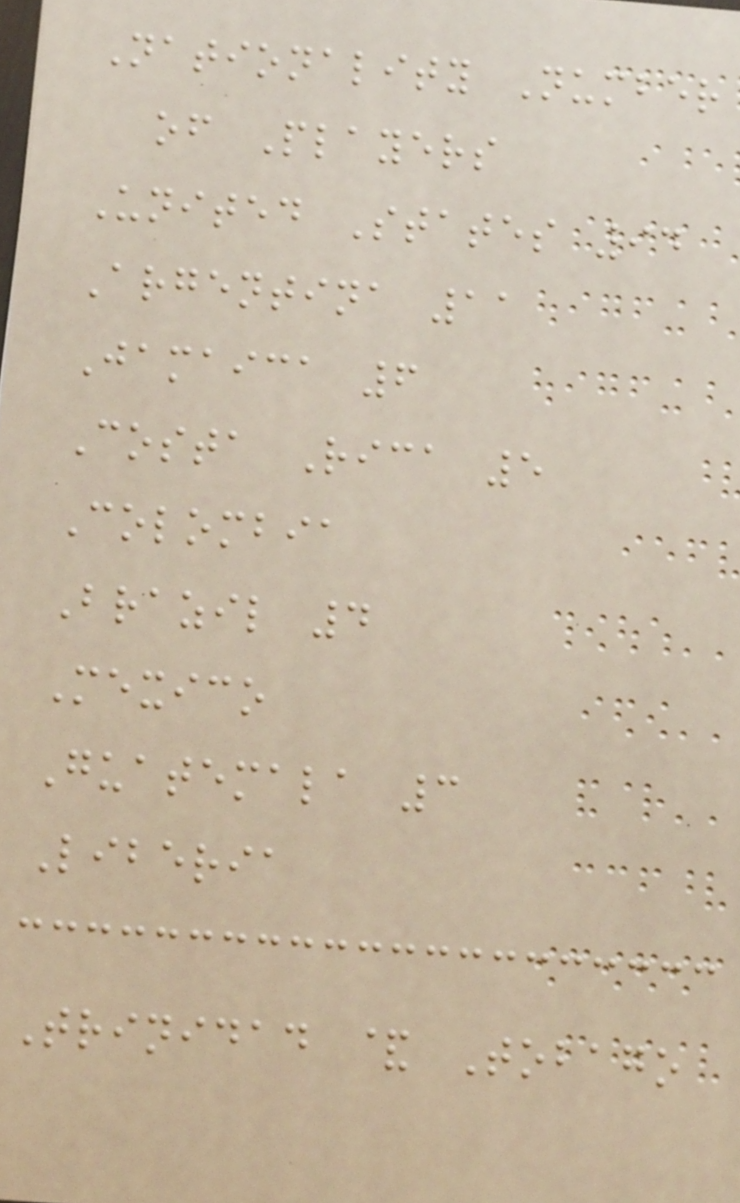Nationality Number
of Players
United States 94
Argentina 11
Jamaica 6
Costa Rica 5
Colombia
Brazil 4
Mexico
Guatemala 3
Liberia
Trinidad & Tobago
